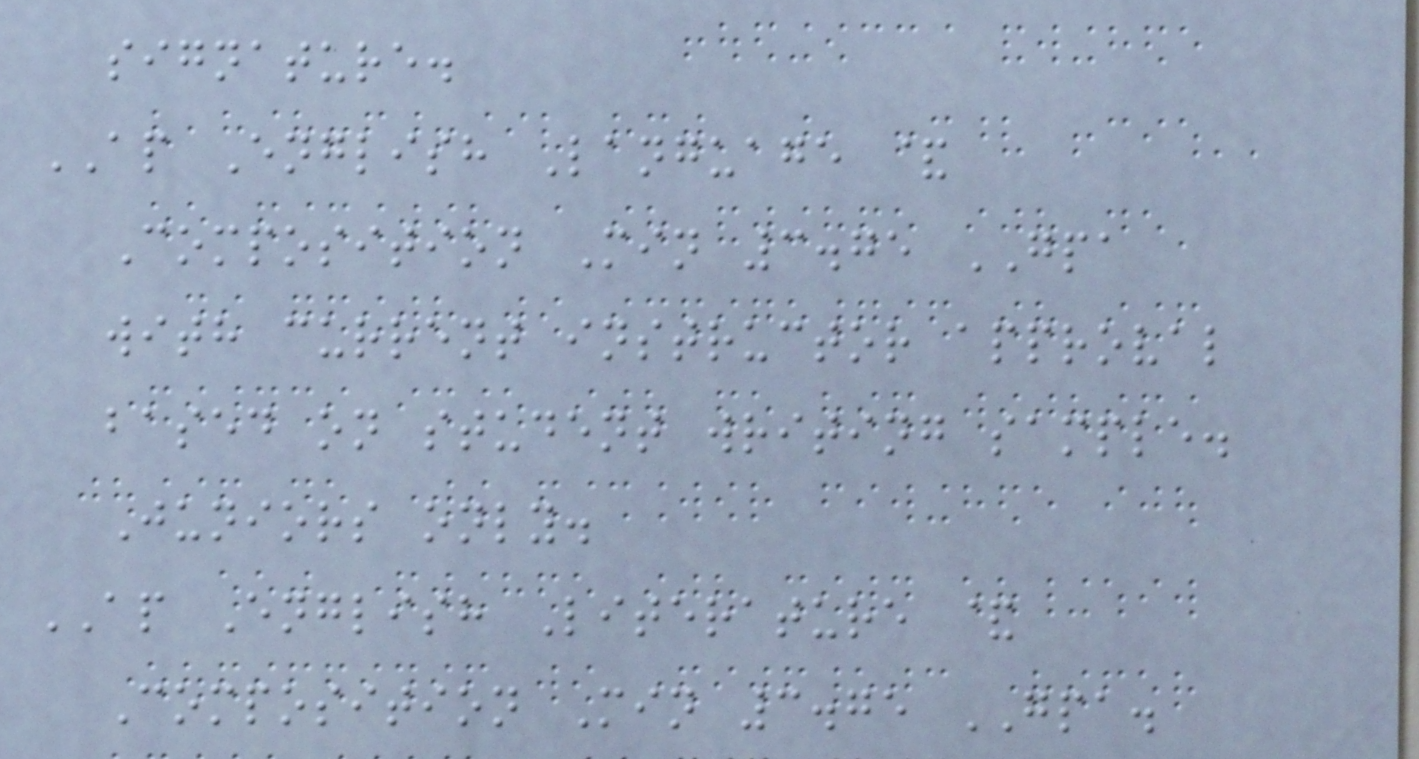signature.
AP English Language &
Composition Min 3.75 GPA
with current instructor approval
based on student writing sample.
Juniors only.
AP English Literature &
Composition Min 3.75 GPA.
